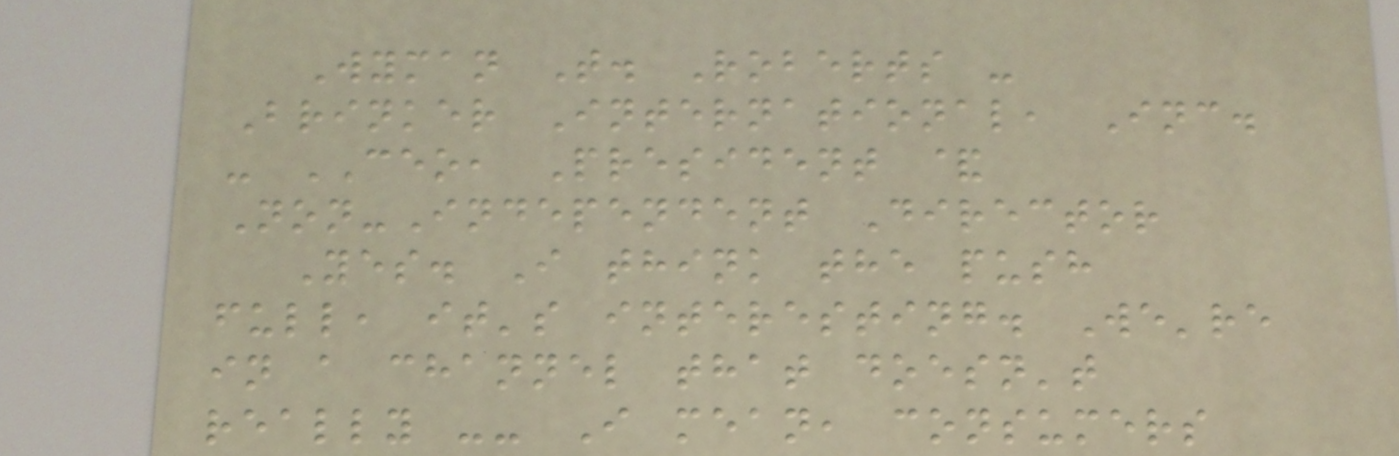Wyman T. Roberts -
Brinker International, Inc.
- CEO, President &
Non-Independent Director
Yes. I think the push
full, it's interesting. We're
in a channel that doesn't
really -- I mean, consumers
